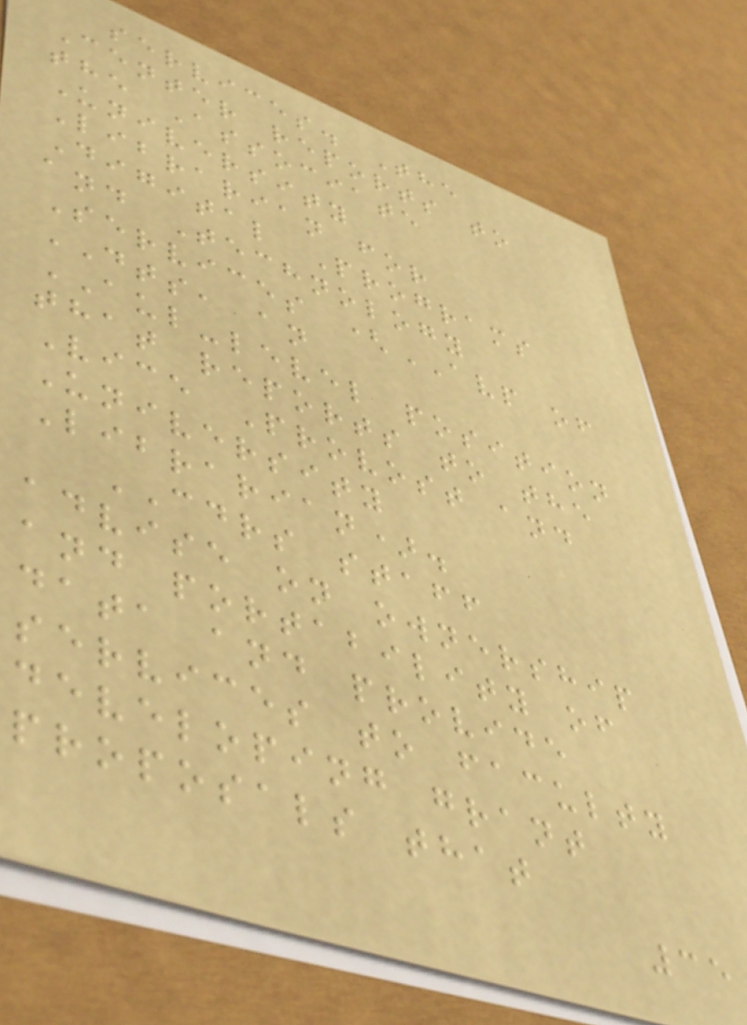services. The
Center reports to
the Associate
University
Librarian for
Digital Programs
and Technology
Services (AVP of
DTS, an
AUL-level position
that reports to the
Vice Provost and
University
Librarian).
CDRS staff
advise on ownership
and portability of
data and provide
services to faculty
developing grant
proposals that
35
